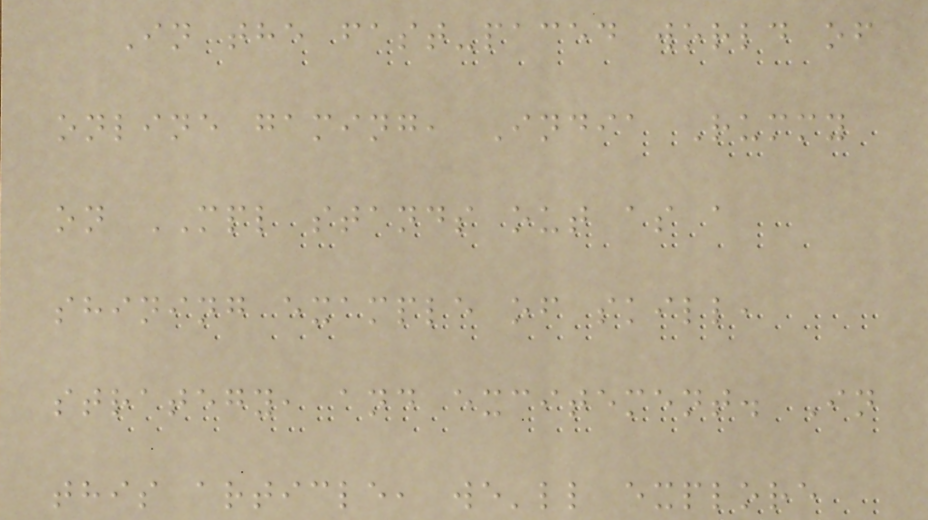In the fast-paced world of
online gaming, India Rummy
on MPL stands out as a
shining example of skill,
strategy, and excitement. In
this article, we'll explore
